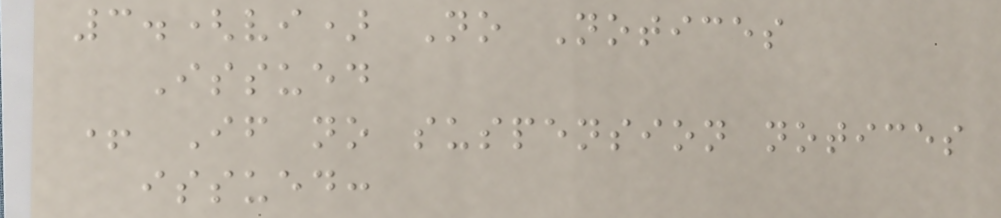3.(vi) No Notices
Issued
+ If no suspension notices
issued:
